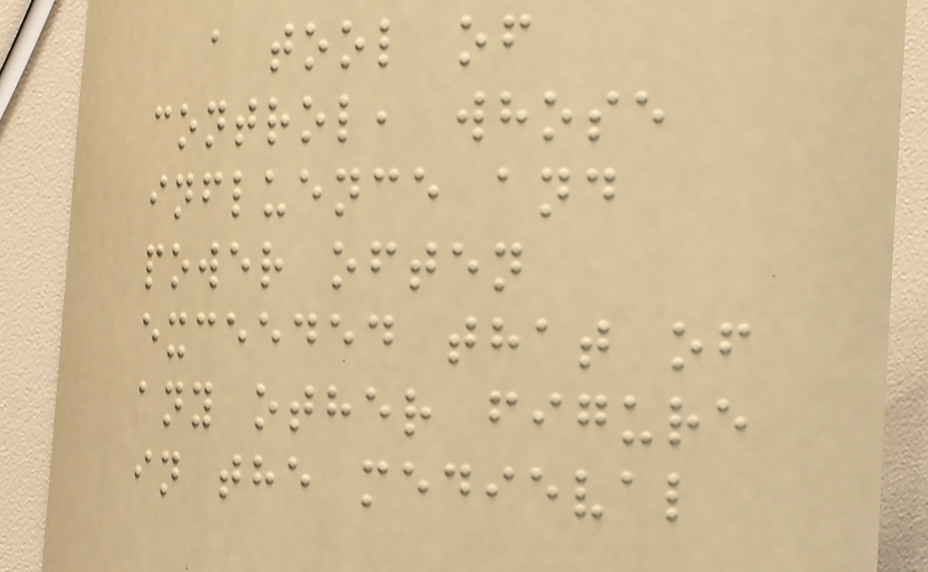a tool of
control, whose
influence and
power often
exceeded that of
any other figure
in the medieval
